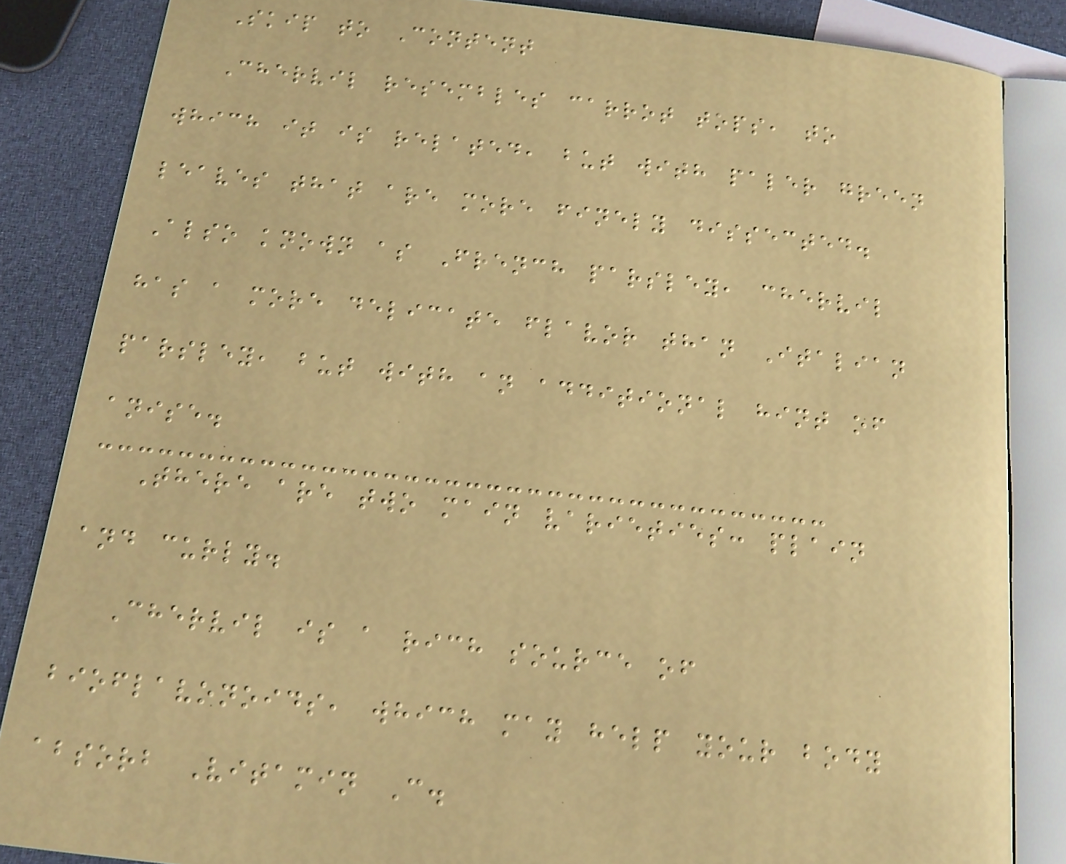Skip to Content
Chervil resembles carrot tops, to
which it is related, but with paler green
leaves that are more finely dissected.
Also known as French parsley, chervil
has a more delicate flavor than Italian
parsley, but with an additional hint of
anise.
There are two main varieties: plain
and curly.
Chervil is a rich source of
bioflavonoids, which may help your body
absorb Vitamin C.
